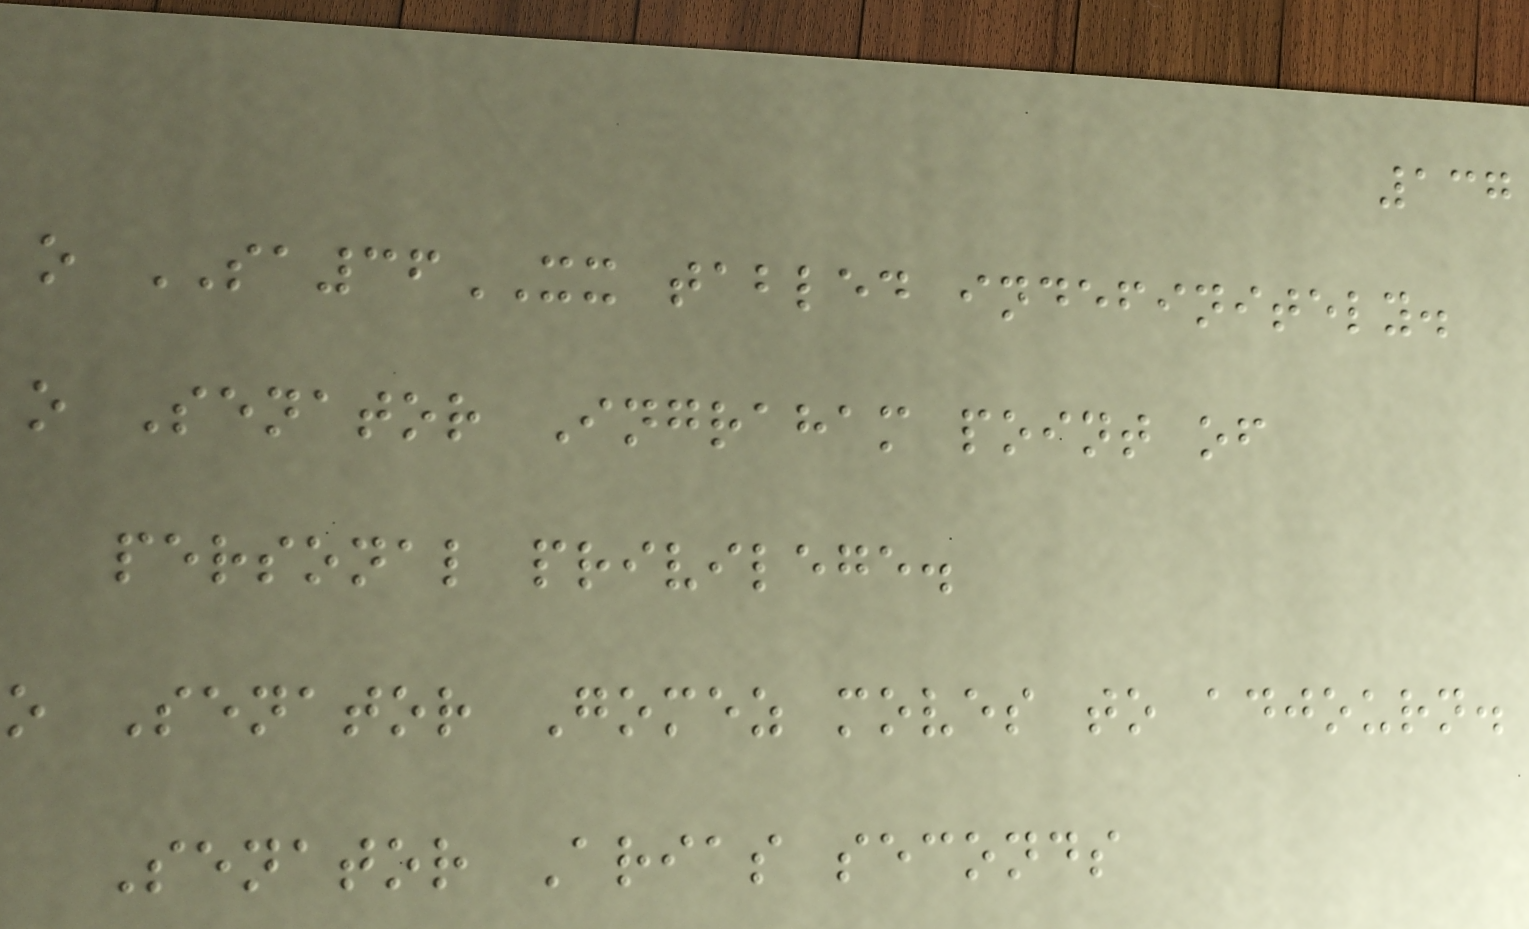137
o SA36XX tabled indefinitely.
o Senator Ingraham point of
personal privilege.
o Senator Gomez moves to adjourn.
Senator Arias seconds
